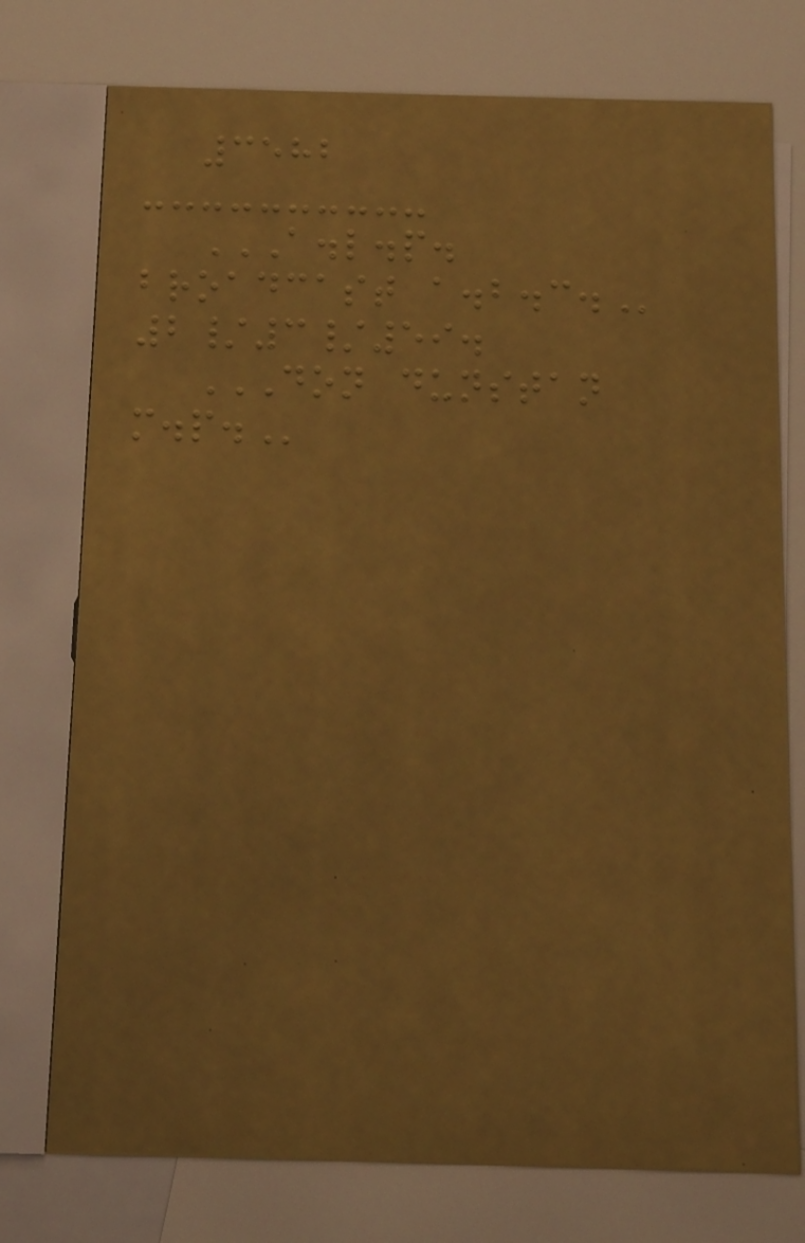3582
A.L.P.
BROADCAST A.B.C.
2/3/59.
DON DUNSTAN
M.P.
